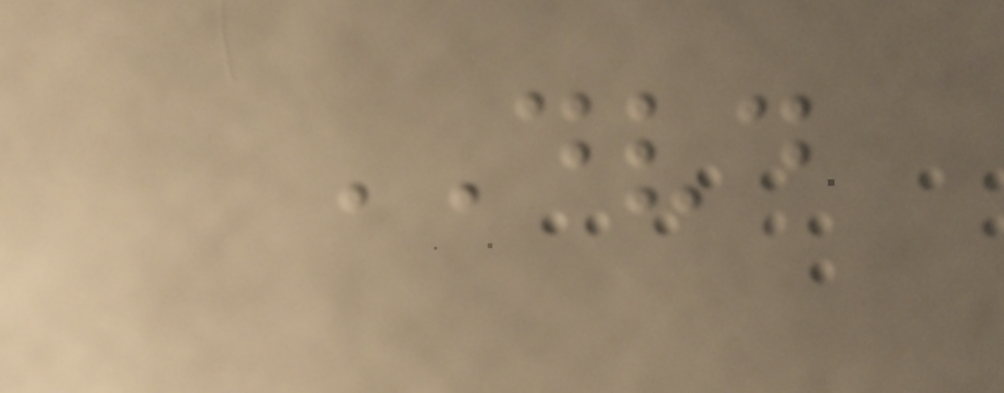DVD
